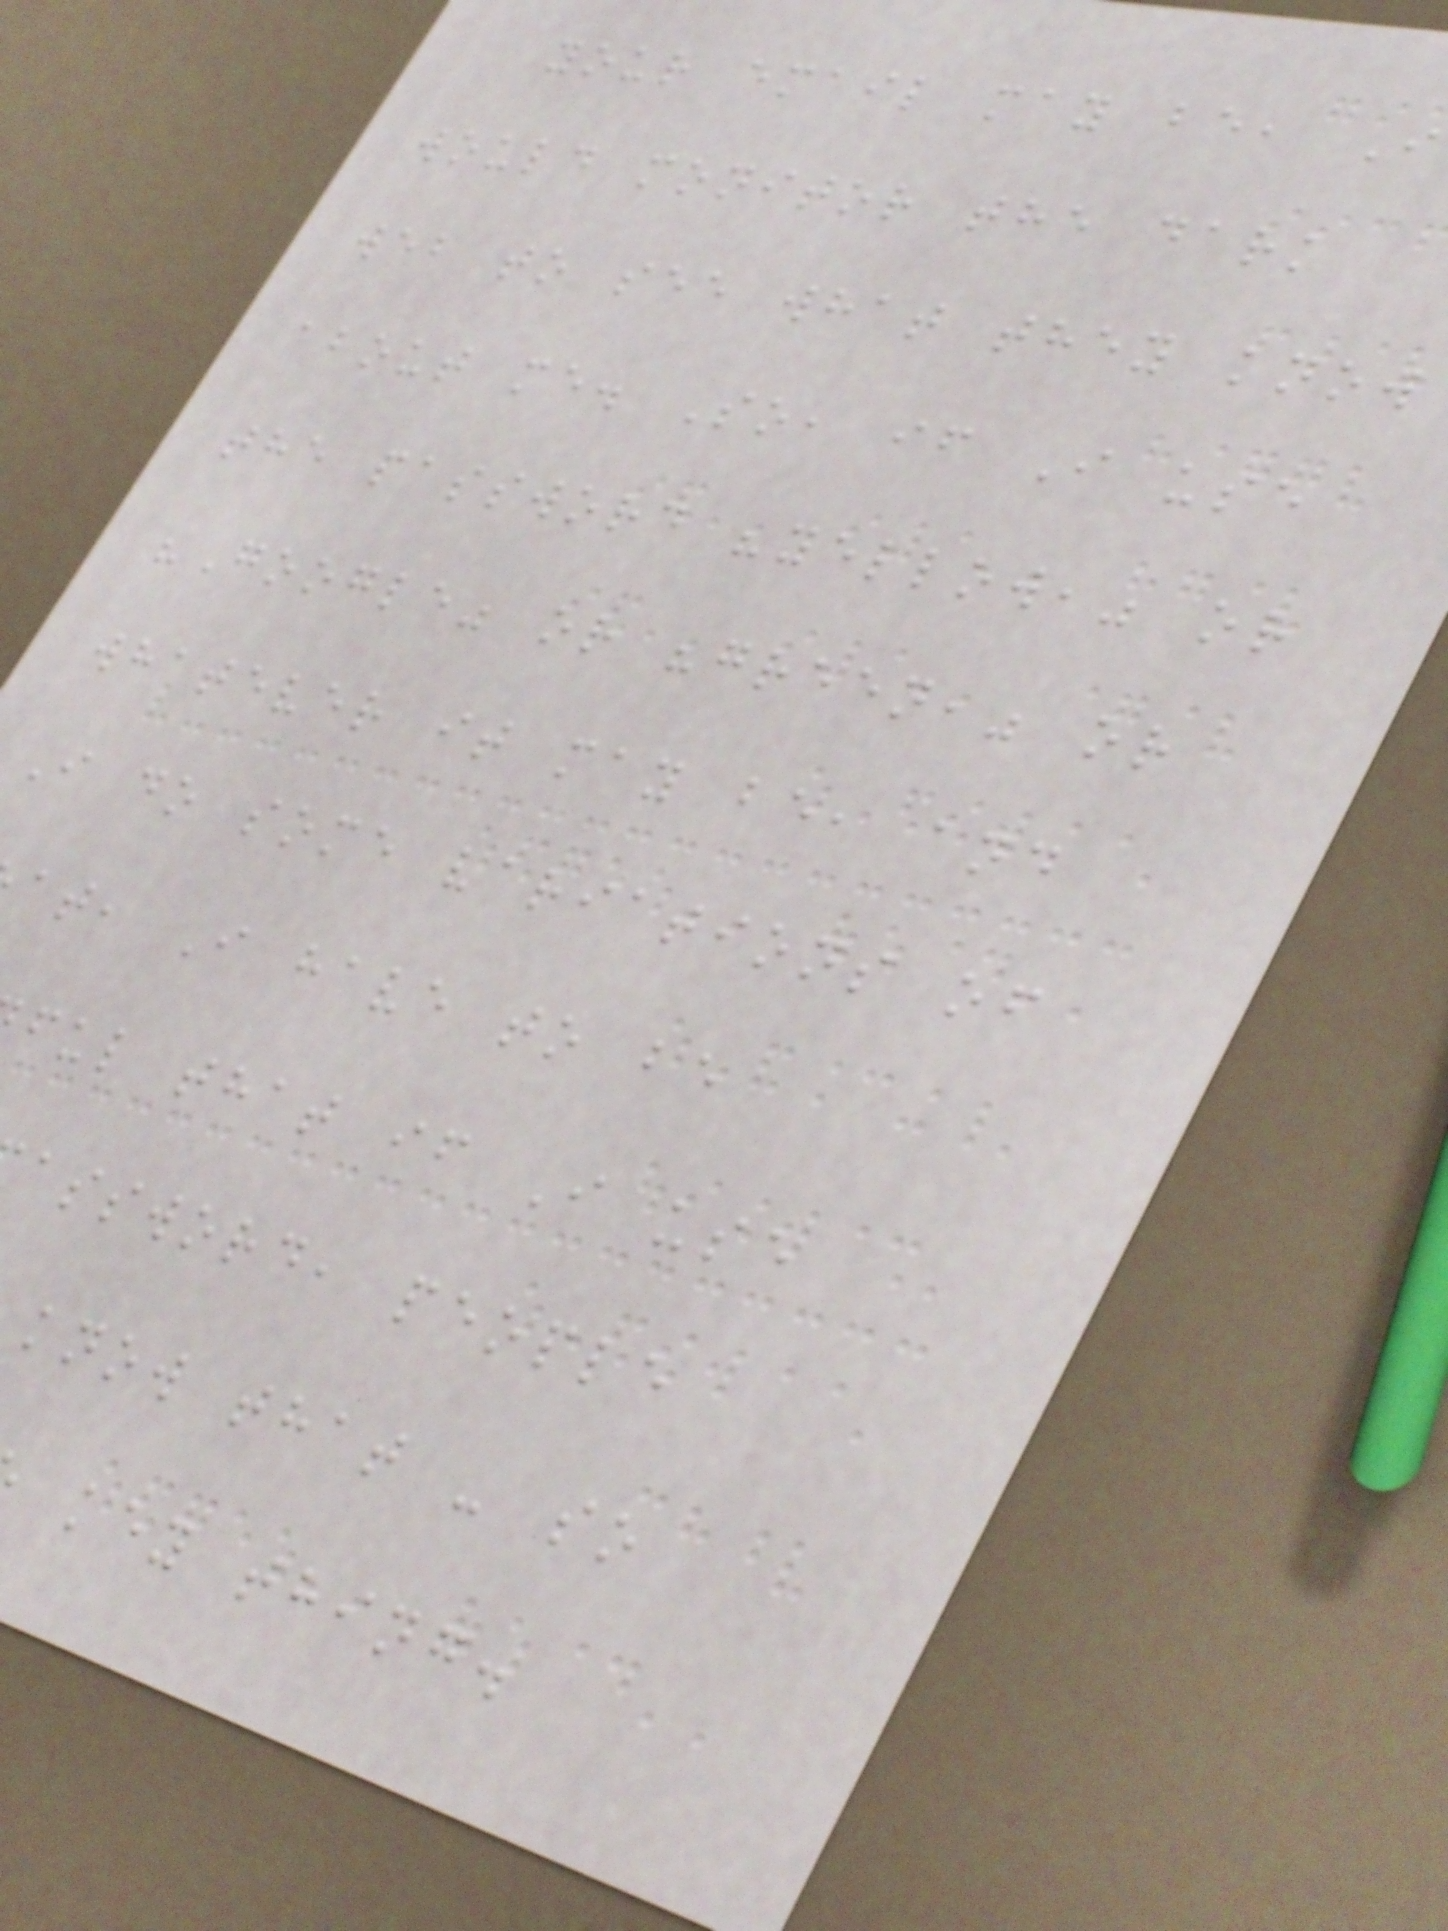your email may be, I
would monitor the dark
web to see what they know
about me. So, if I use
the password "yellow," or
"Google" or "green," or
whatever it may be, and
I do some variations of
at, I have to be
ful that if I use
assword, people
know that - so
key thing.
